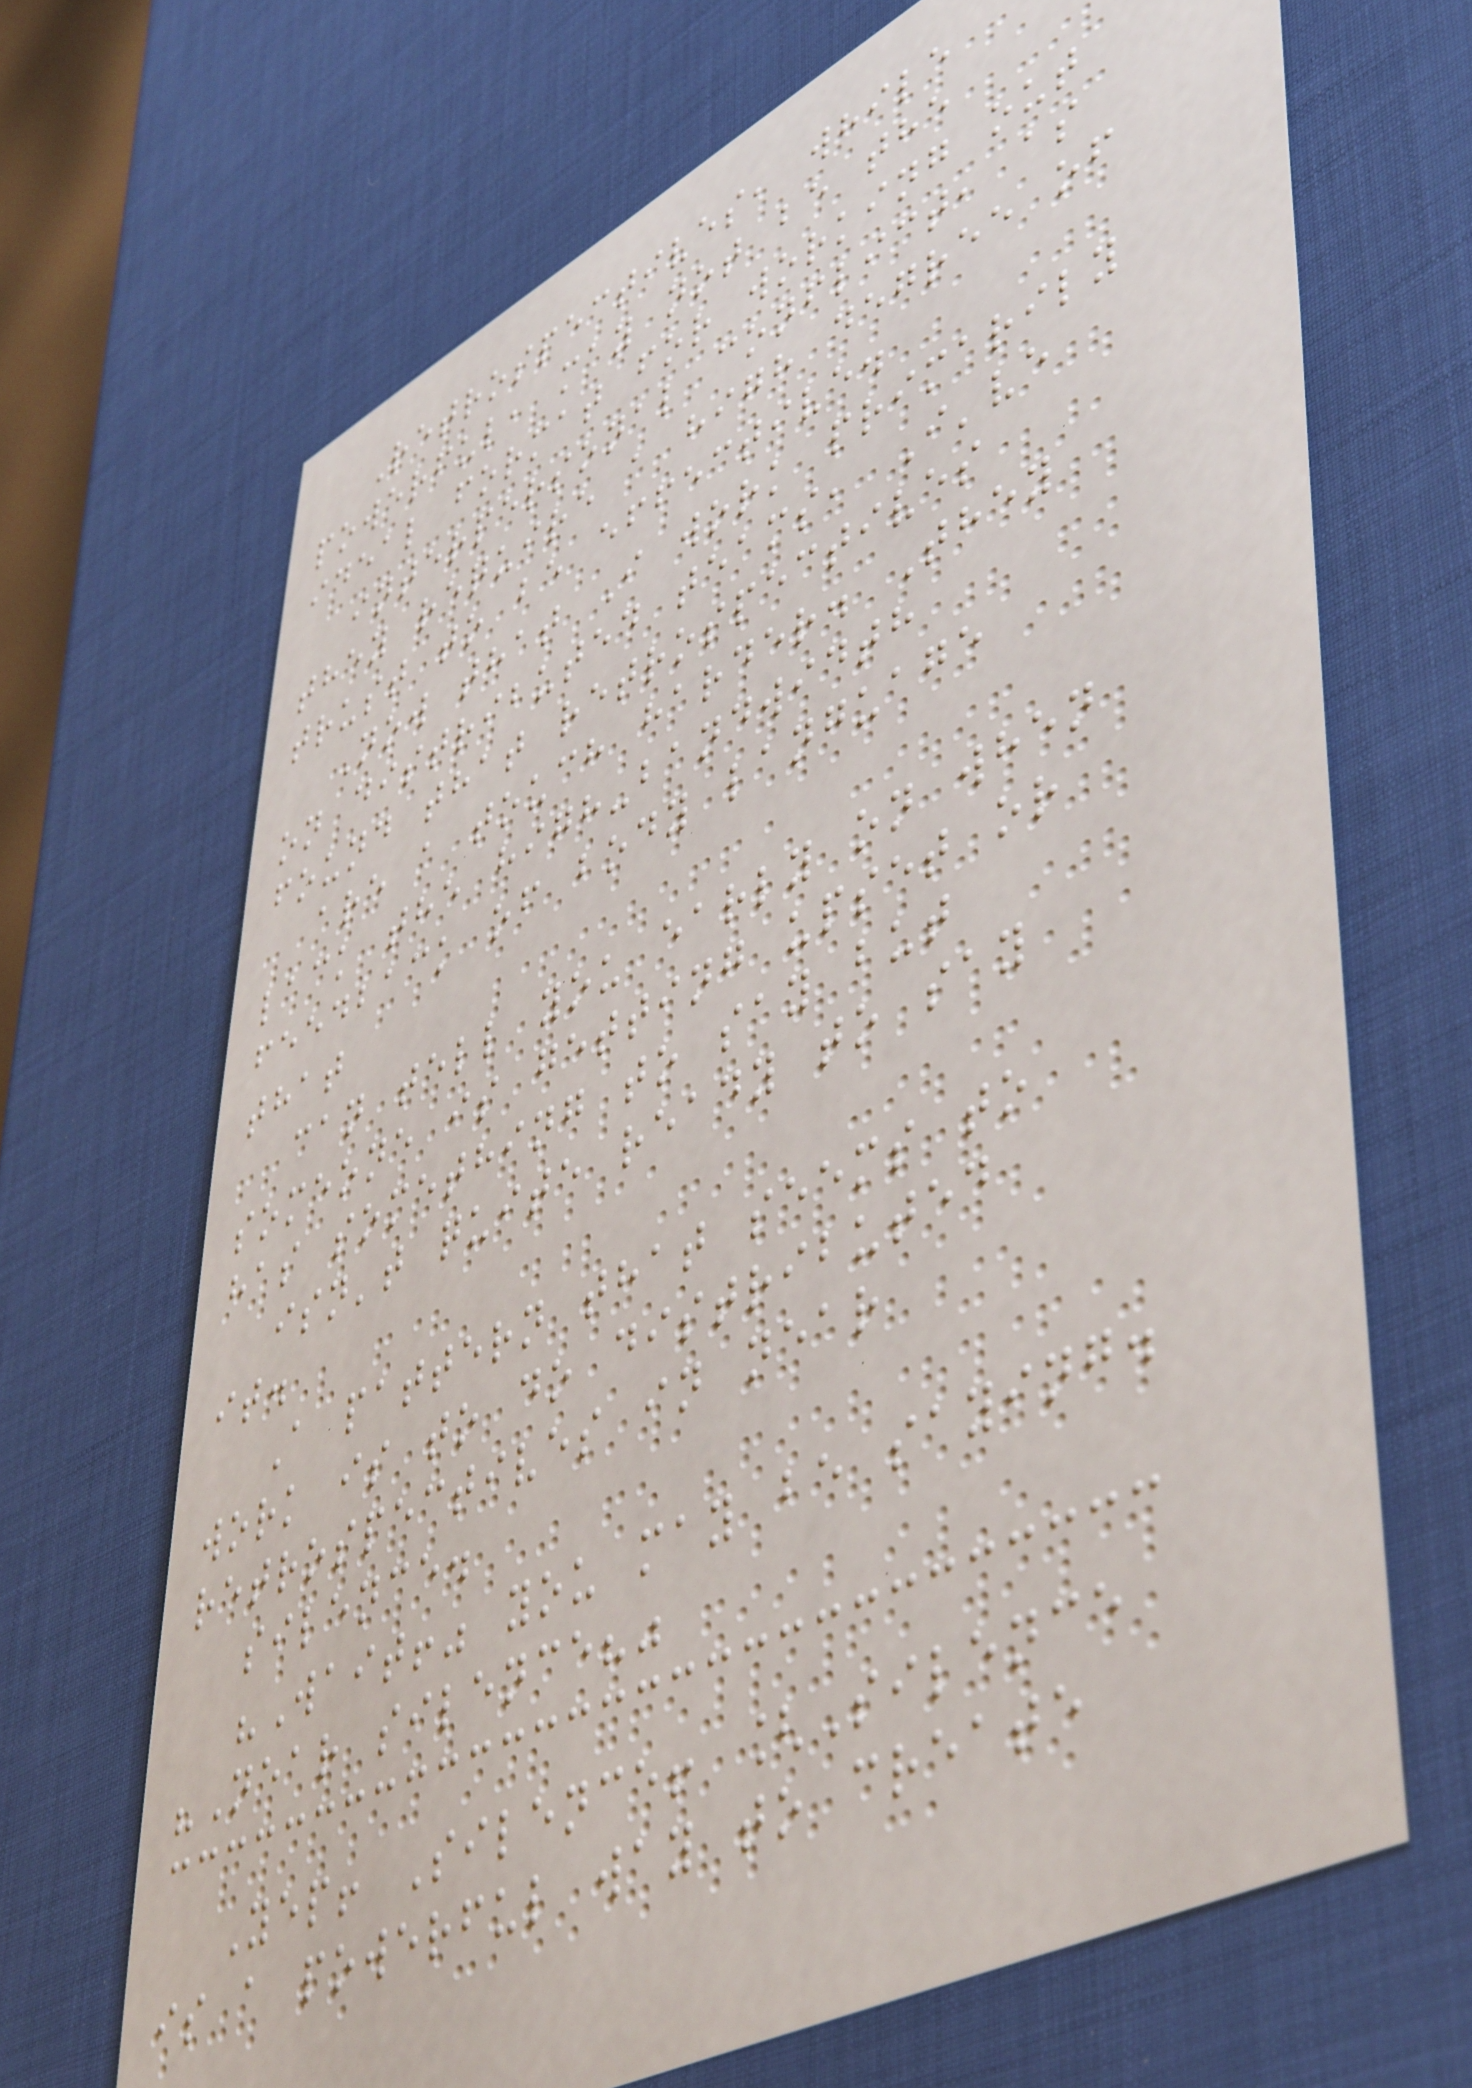Retrospectives, while
powerful, may not be the
ideal format for working out
interpersonal conflict, as
they require a high degree of
trust to be effective.
Now that I work primarily
on distributed teams, I've
found that retrospectives
are a touch harder. They
lack the high-bandwidth
feedback of body language
that
can tell you early on when
someone is getting upset or
has something to say but
isn't quite ready to say
it.
A pattern that seems to
work is to do distributed
retrospectives in near
silence.
"Wait!" you may be saying.
"Near silence?"
Yep! Silence! [Silence
is a powerful way to create
